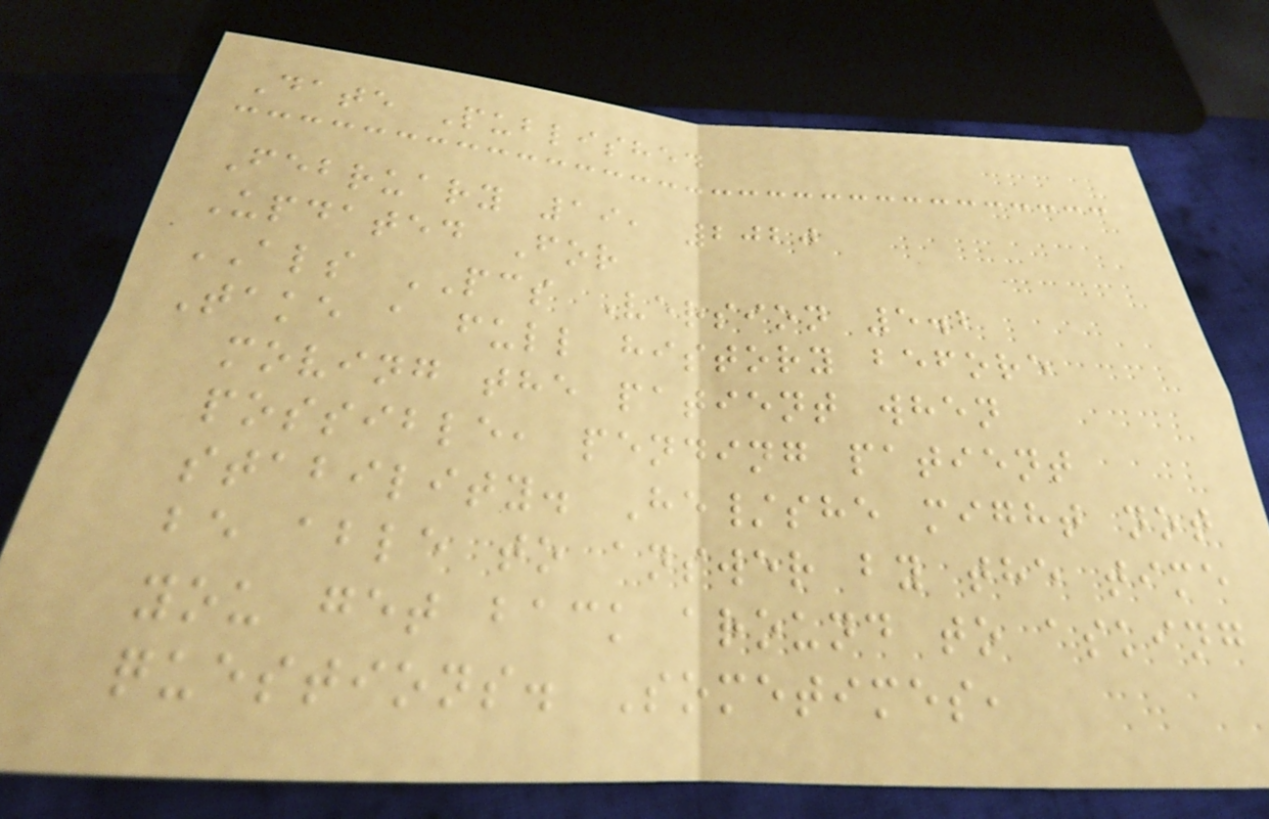Date Published
February 19, 2020
Updated For
ALS PCS Version 5.2
Take a full history before
moving the patient when
possible, pending patient
stability. He/she might not
be able to answer by the time
you get back around to asking
questions. Sometimes,
